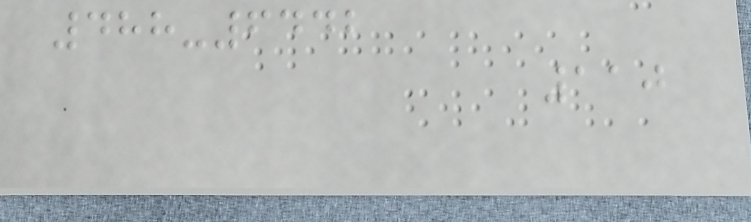488-6442
110
